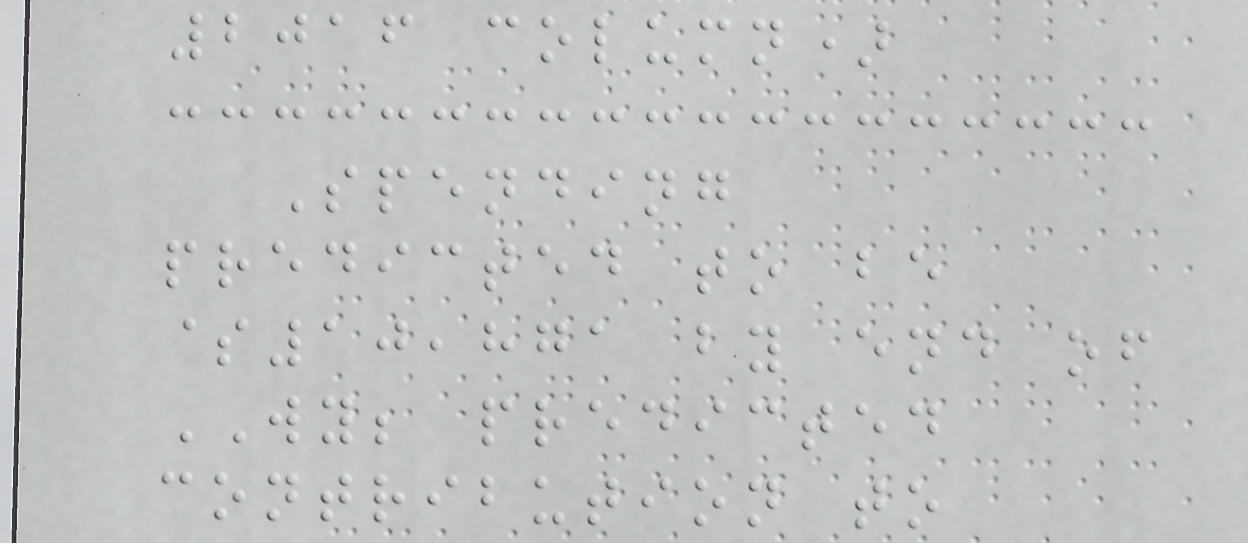2016 column)
Spending
predicted to be
$10,871 by end of
WY; predicted
contribution to
